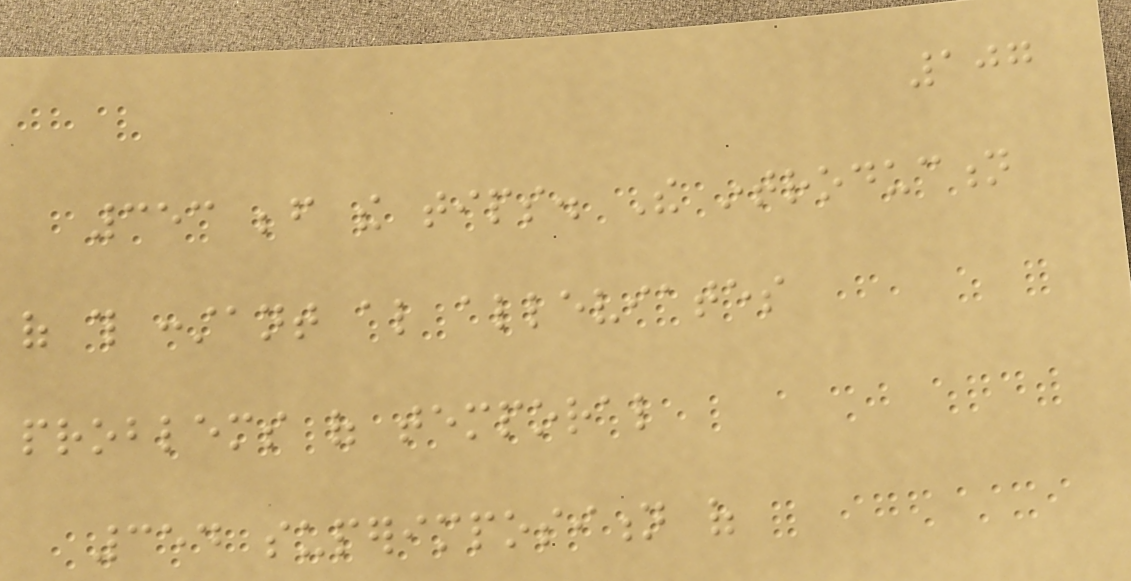107
353 before the tips. The introduction
of this constant also alleviates
problems of temporal
354 superimposition of
